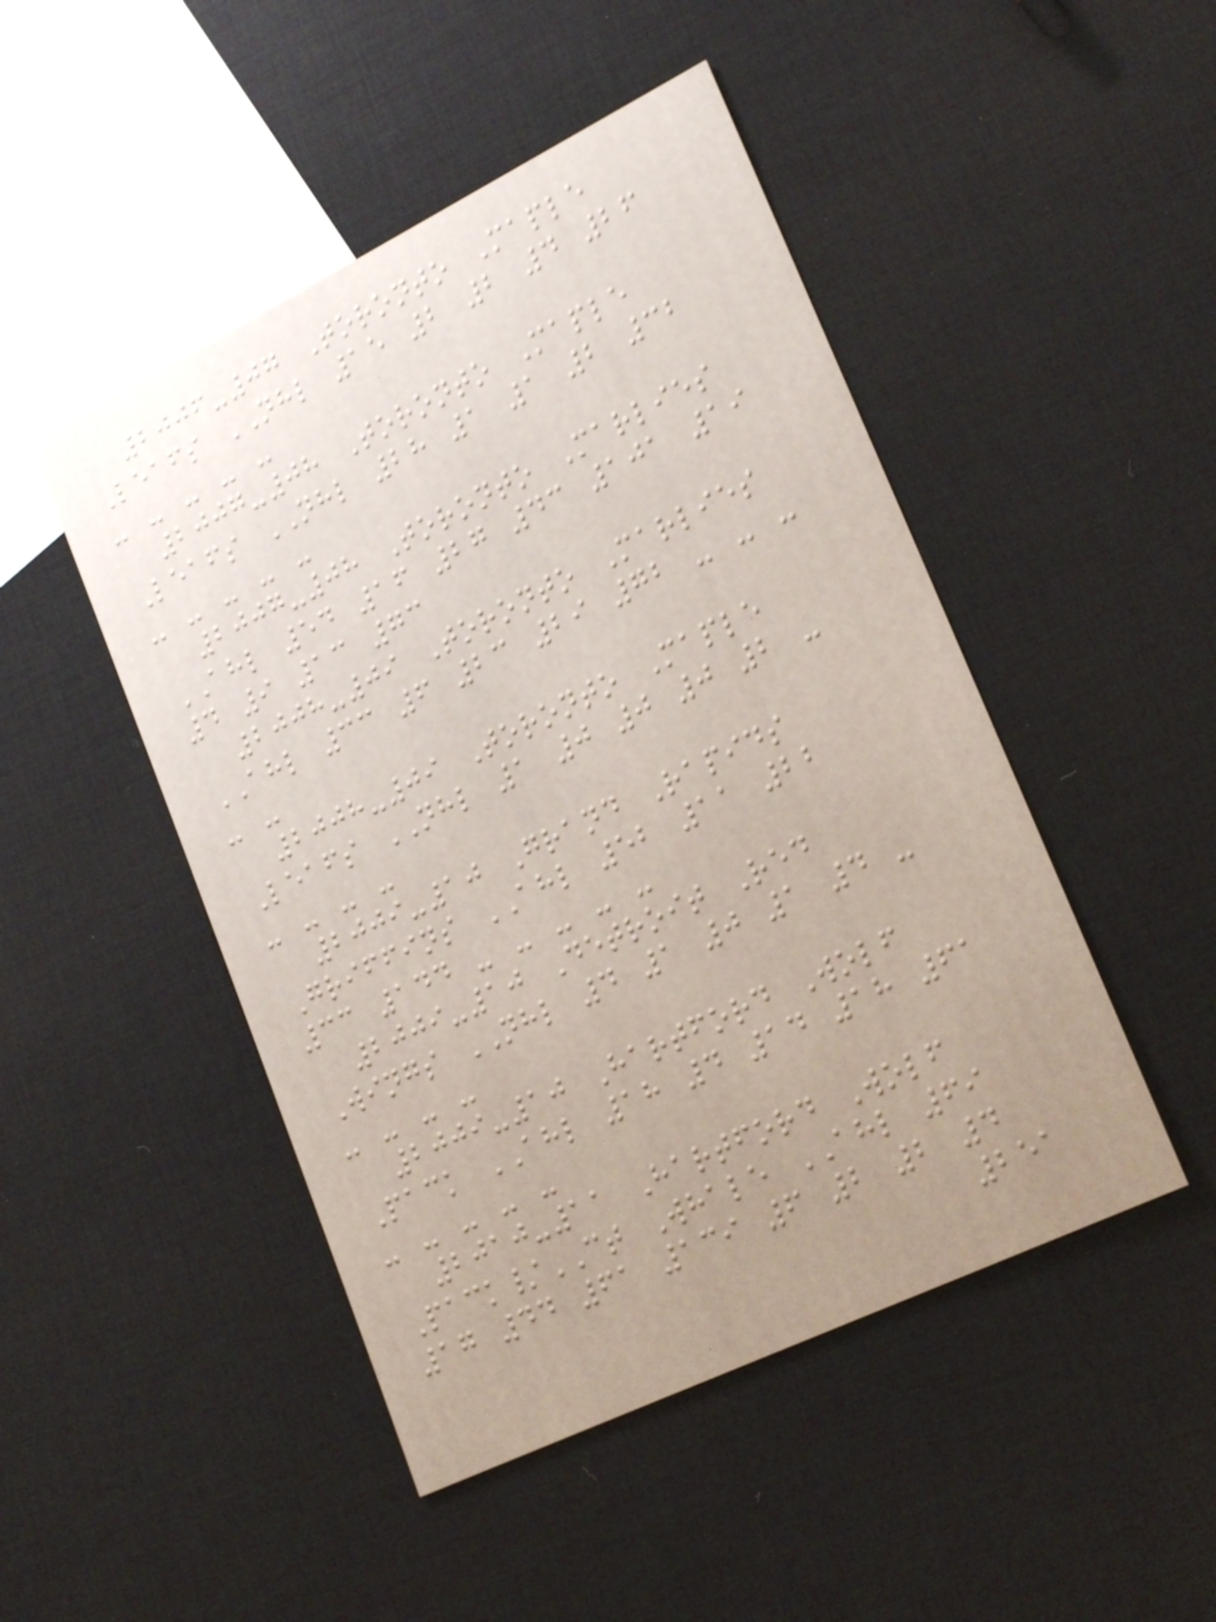2006-07 Toronto Maple
Leafs NHL 15 2 2 4 26
- - - - -
2007-08 Toronto Maple
Leafs NHL 28 1 1 2 32
- - - - -
2007-08 Toronto Marlies
AHL 54 16 27 43 101 19
4 9 13 73
2008-09 Toronto Marlies
AHL 33 6 23 29 72 - - -
- -
2008-09 Toronto Maple
Leafs NHL 1 0 0 0 2 -
- - - -
2009-10 Grand Rapids
Griffins AHL 52 11 22
33 144 - - - - -
2009-10 Detroit Red
Wings NHL 4 1 0 1 4 -
- - - -
2009-10 Hartford Wolf
Pack AHL 18 4 14 18 61
- - - - -
2010-11 Hartford Wolf
Pack/CT Whale AHL 69
17 44 61 139 6 2 2 4
251
